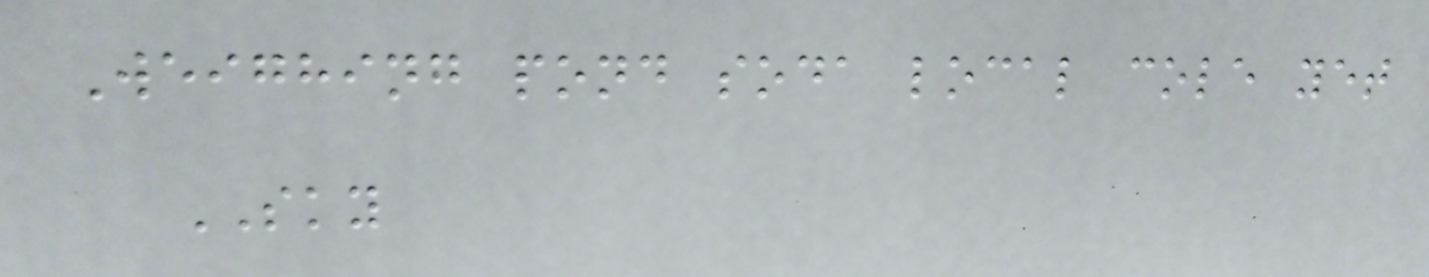Weighing pond soda local cole yet
SKY
